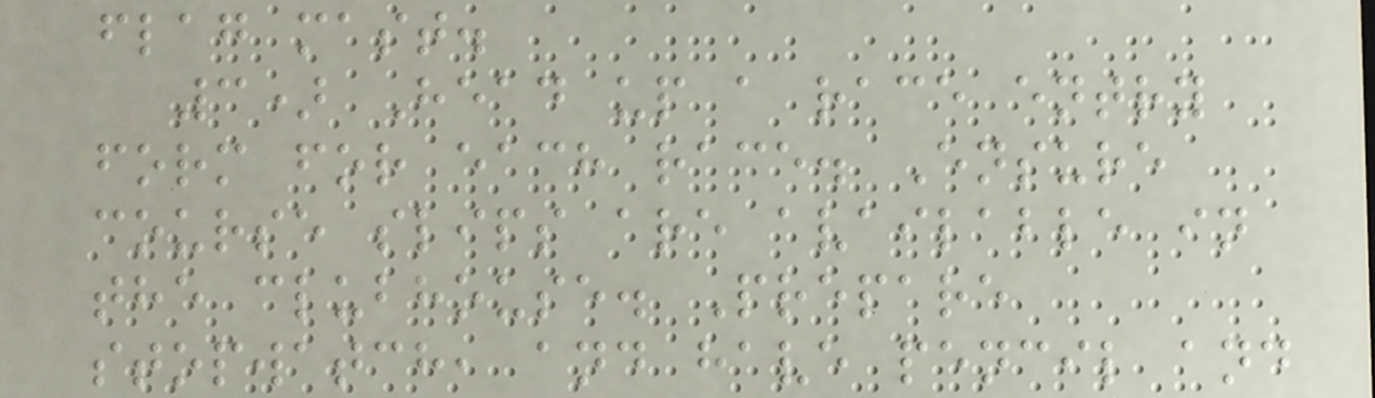flag mast.
3) Head up a race entry
form for each race. Ensure
course slips are available in
the clubhouse. Prepare
stopwatch, and have pencil and
